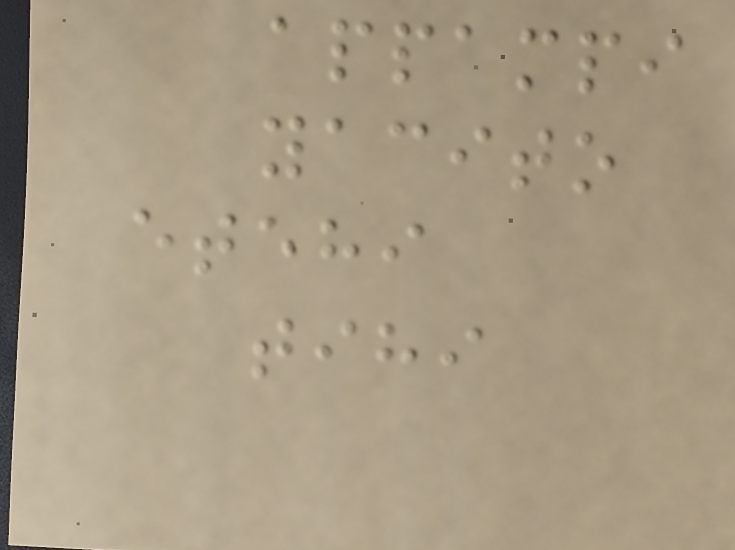appampi
yacito
etehi
tihi
